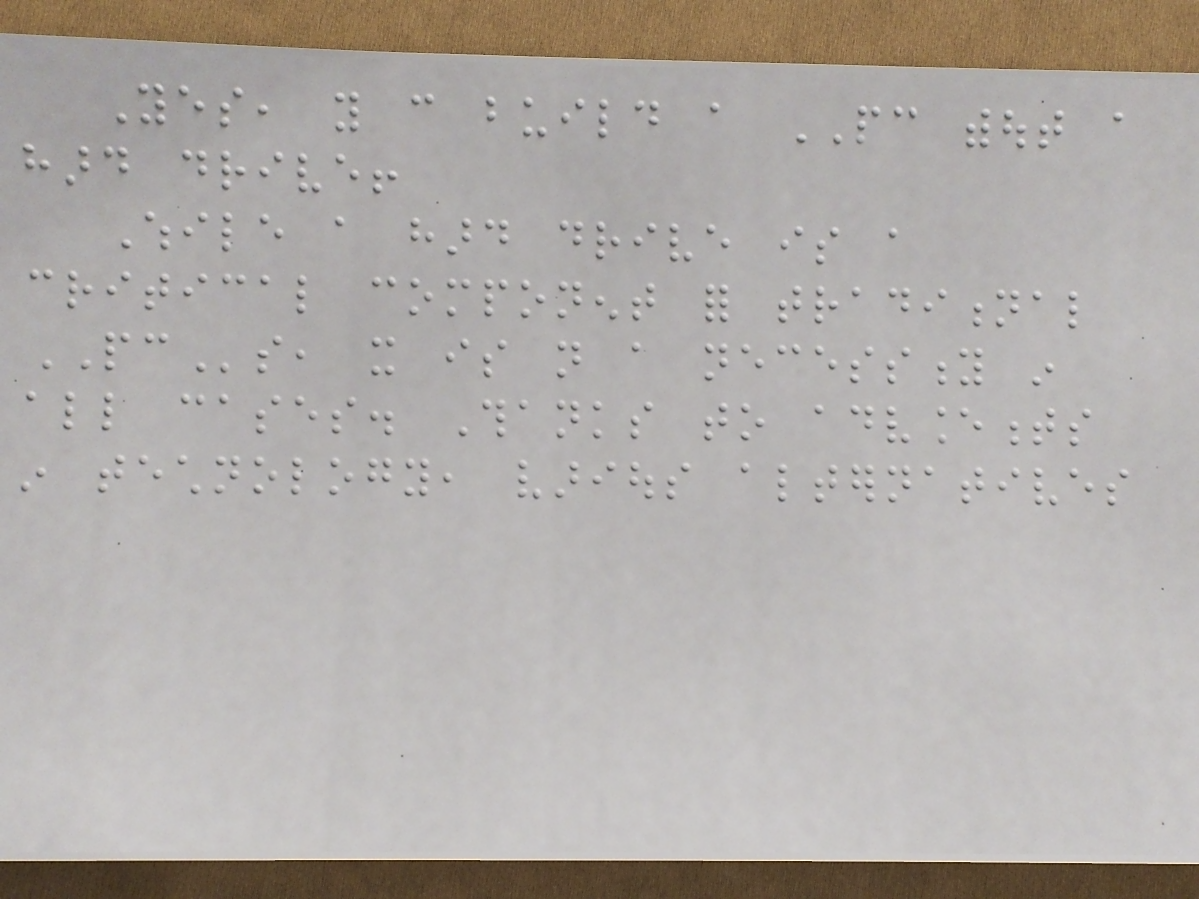Yes, you can build a PC without a
hard drive!
While a hard drive is a
critical component for traditional
PCs, it is not a necessity in
all cases. Thanks to advancements
in technology, various alternatives
